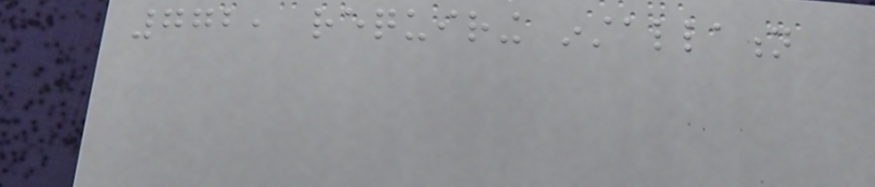772, requiring installation
